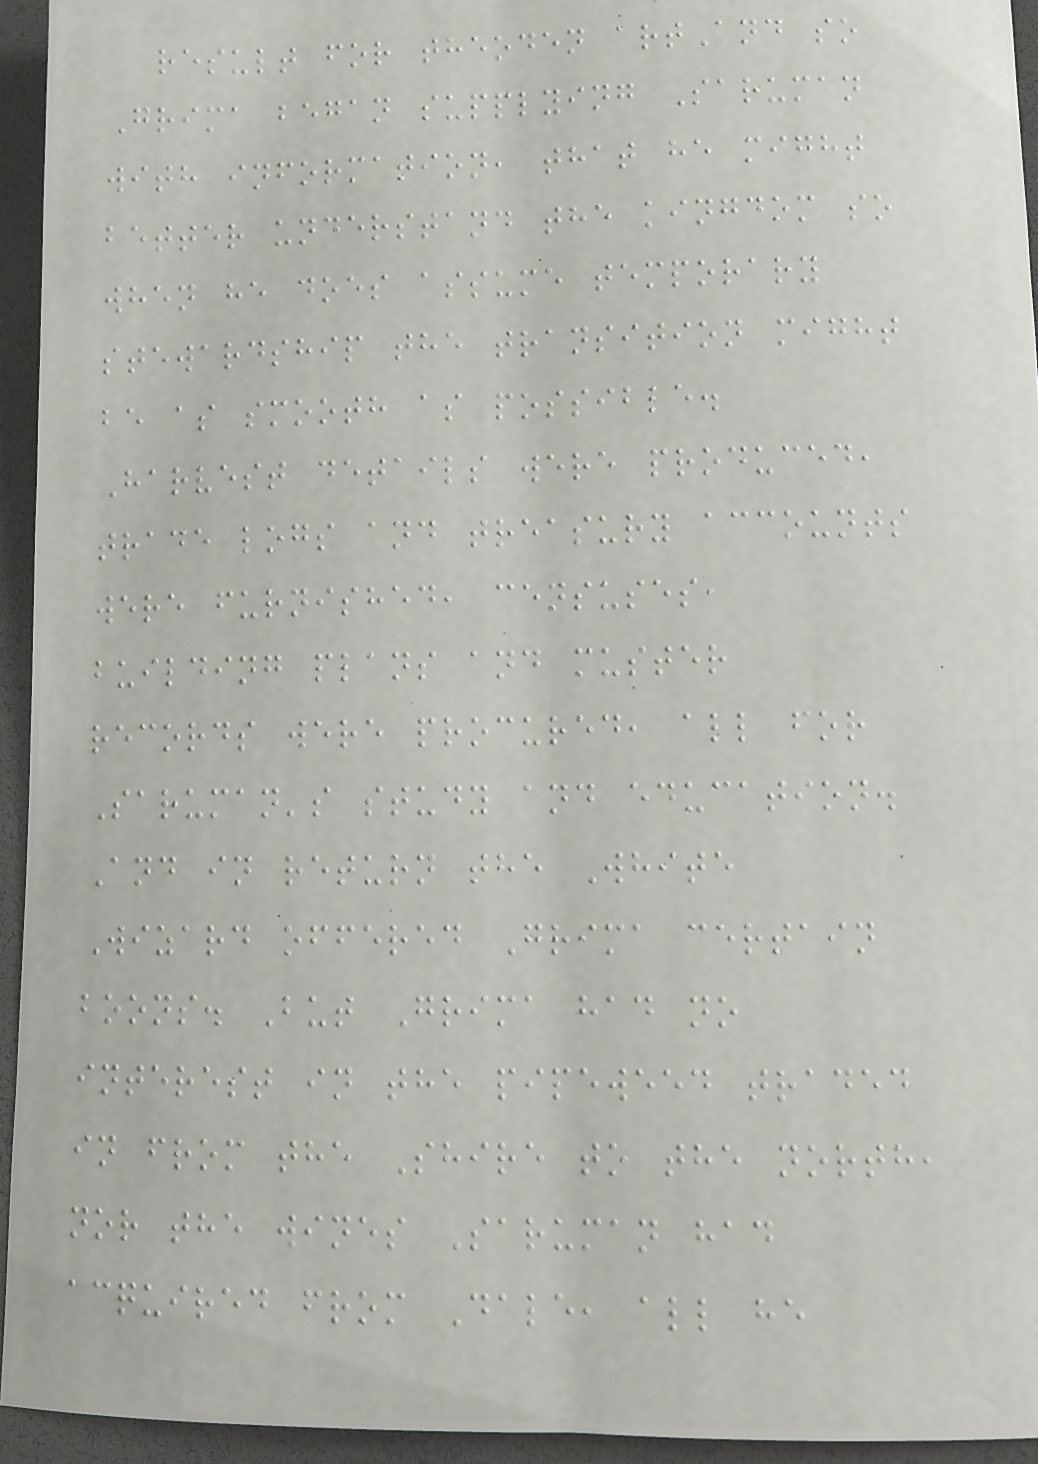result for theoden artAnd so
Grima began supplying Saruman
with information, that he might
better understand the kingdom so
when he does assume temporary
stewardship the transition might
be as smooth as possible.
Harvest details were produced,
trade logs and treasury accounts
were furnished, censuses,
building plans and muster
records were procured, all for
Saruman's study and education.
And in return the White
Wizard offered Grima certain
boons. But Grima had no
interest in the pipeweed traded
in from the Shire to the north,
nor the wines Saruman had
acquired from Dale, all he
